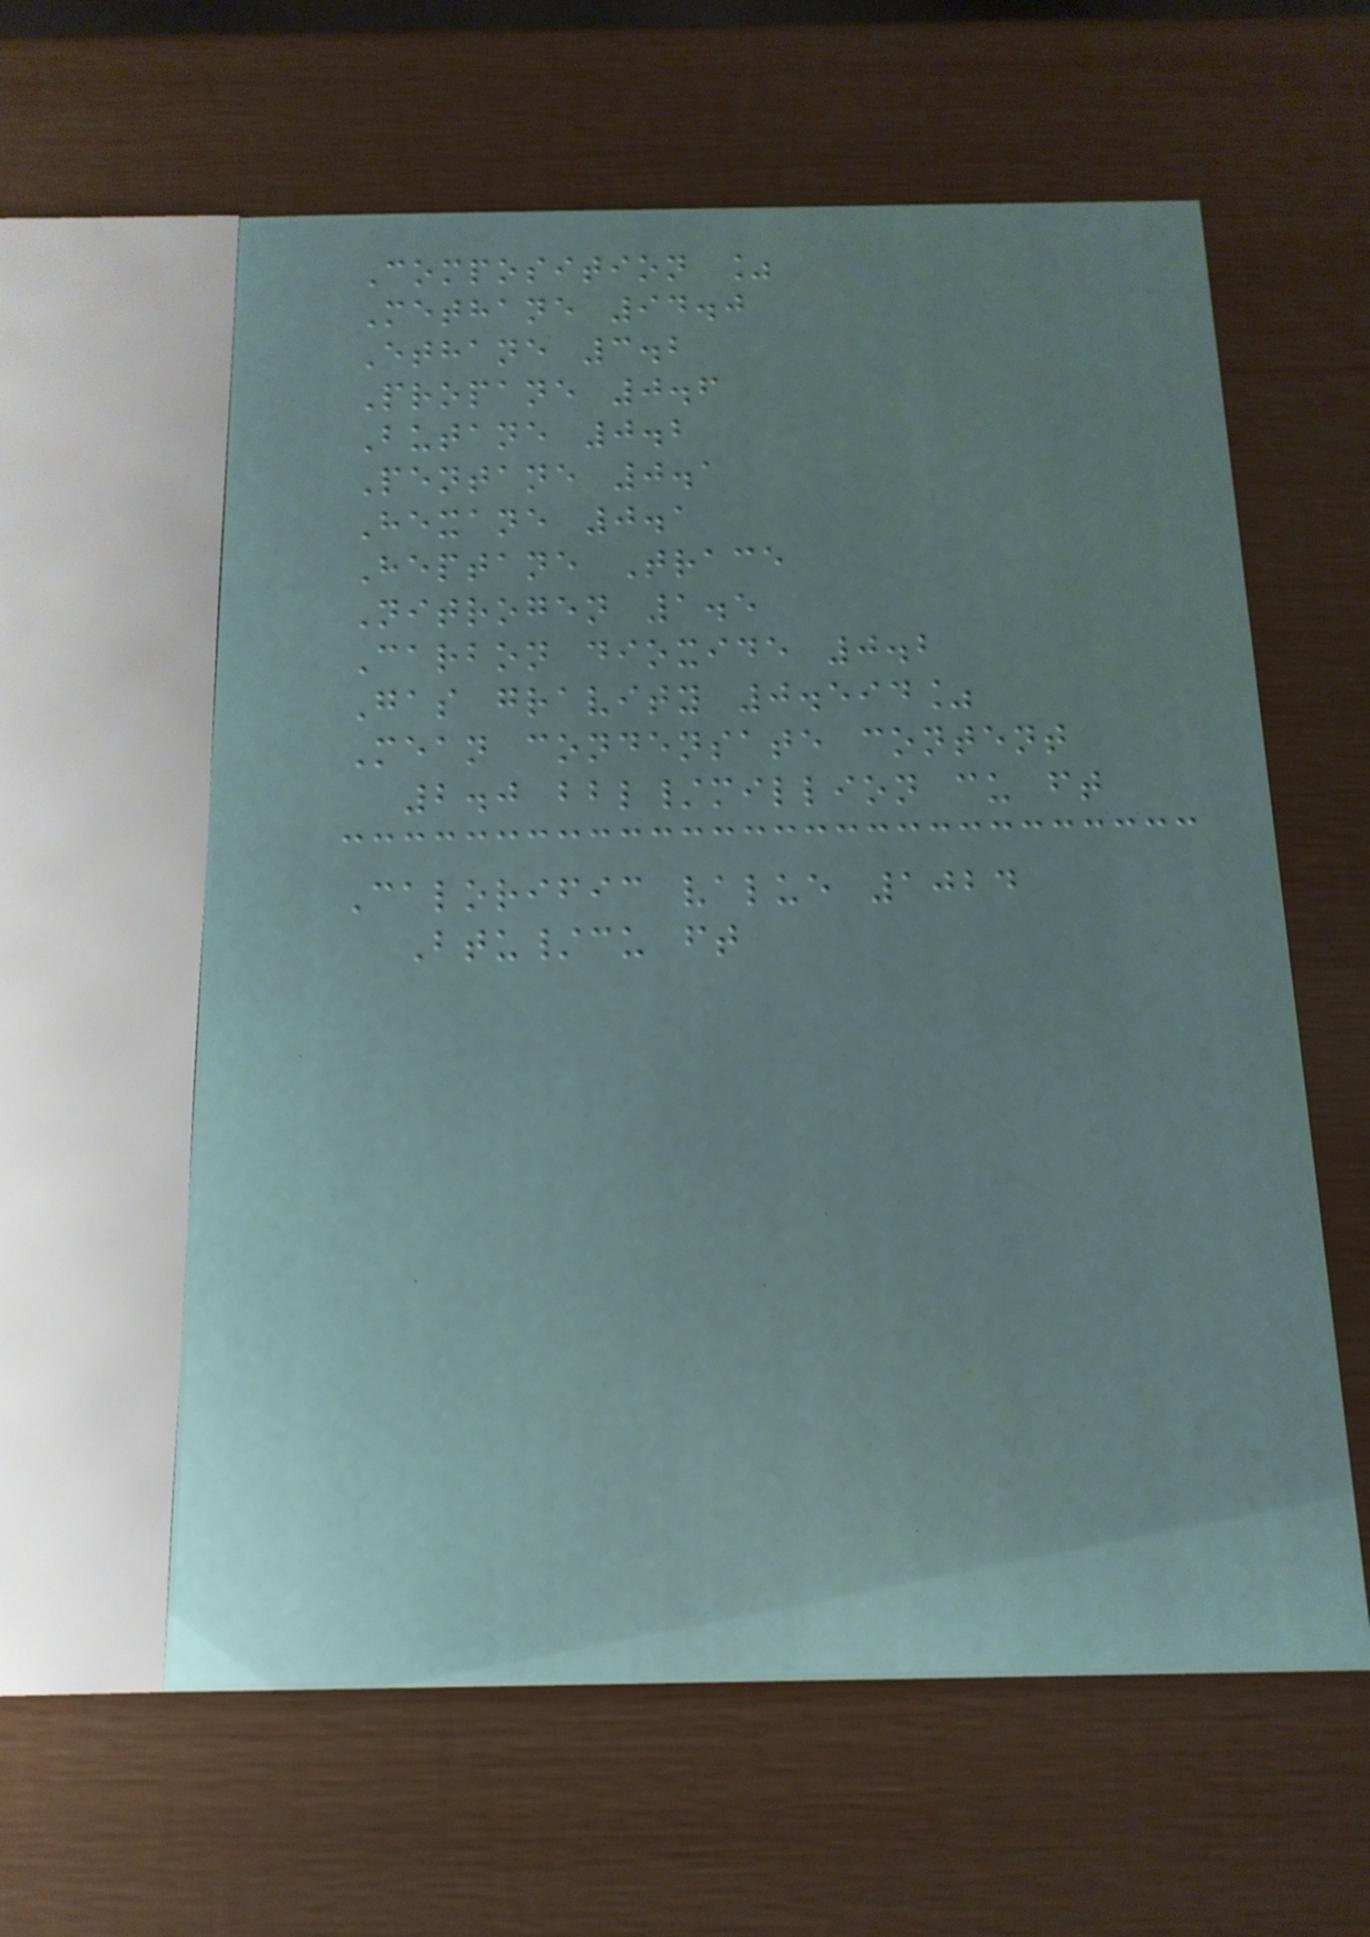Composition %
Methane 94.0
Ethane 3.2
Propane 0.6
Butane 0.2
Pentane 0.1
Hexane 0.1
Heptane Trace
Nitrogen 1.5
Carbon dioxide 0.2
Gas gravity 0.594%
Mean condensate content
2.0 bbl/million cu ft
Calorific value 1024
Btu/cu ft
